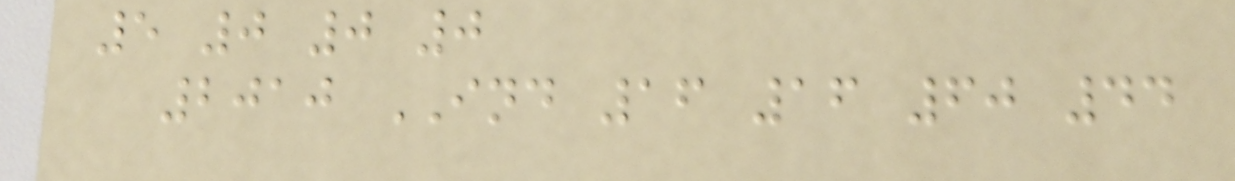5 0 0 0
2010 IND 16 16 60 44
